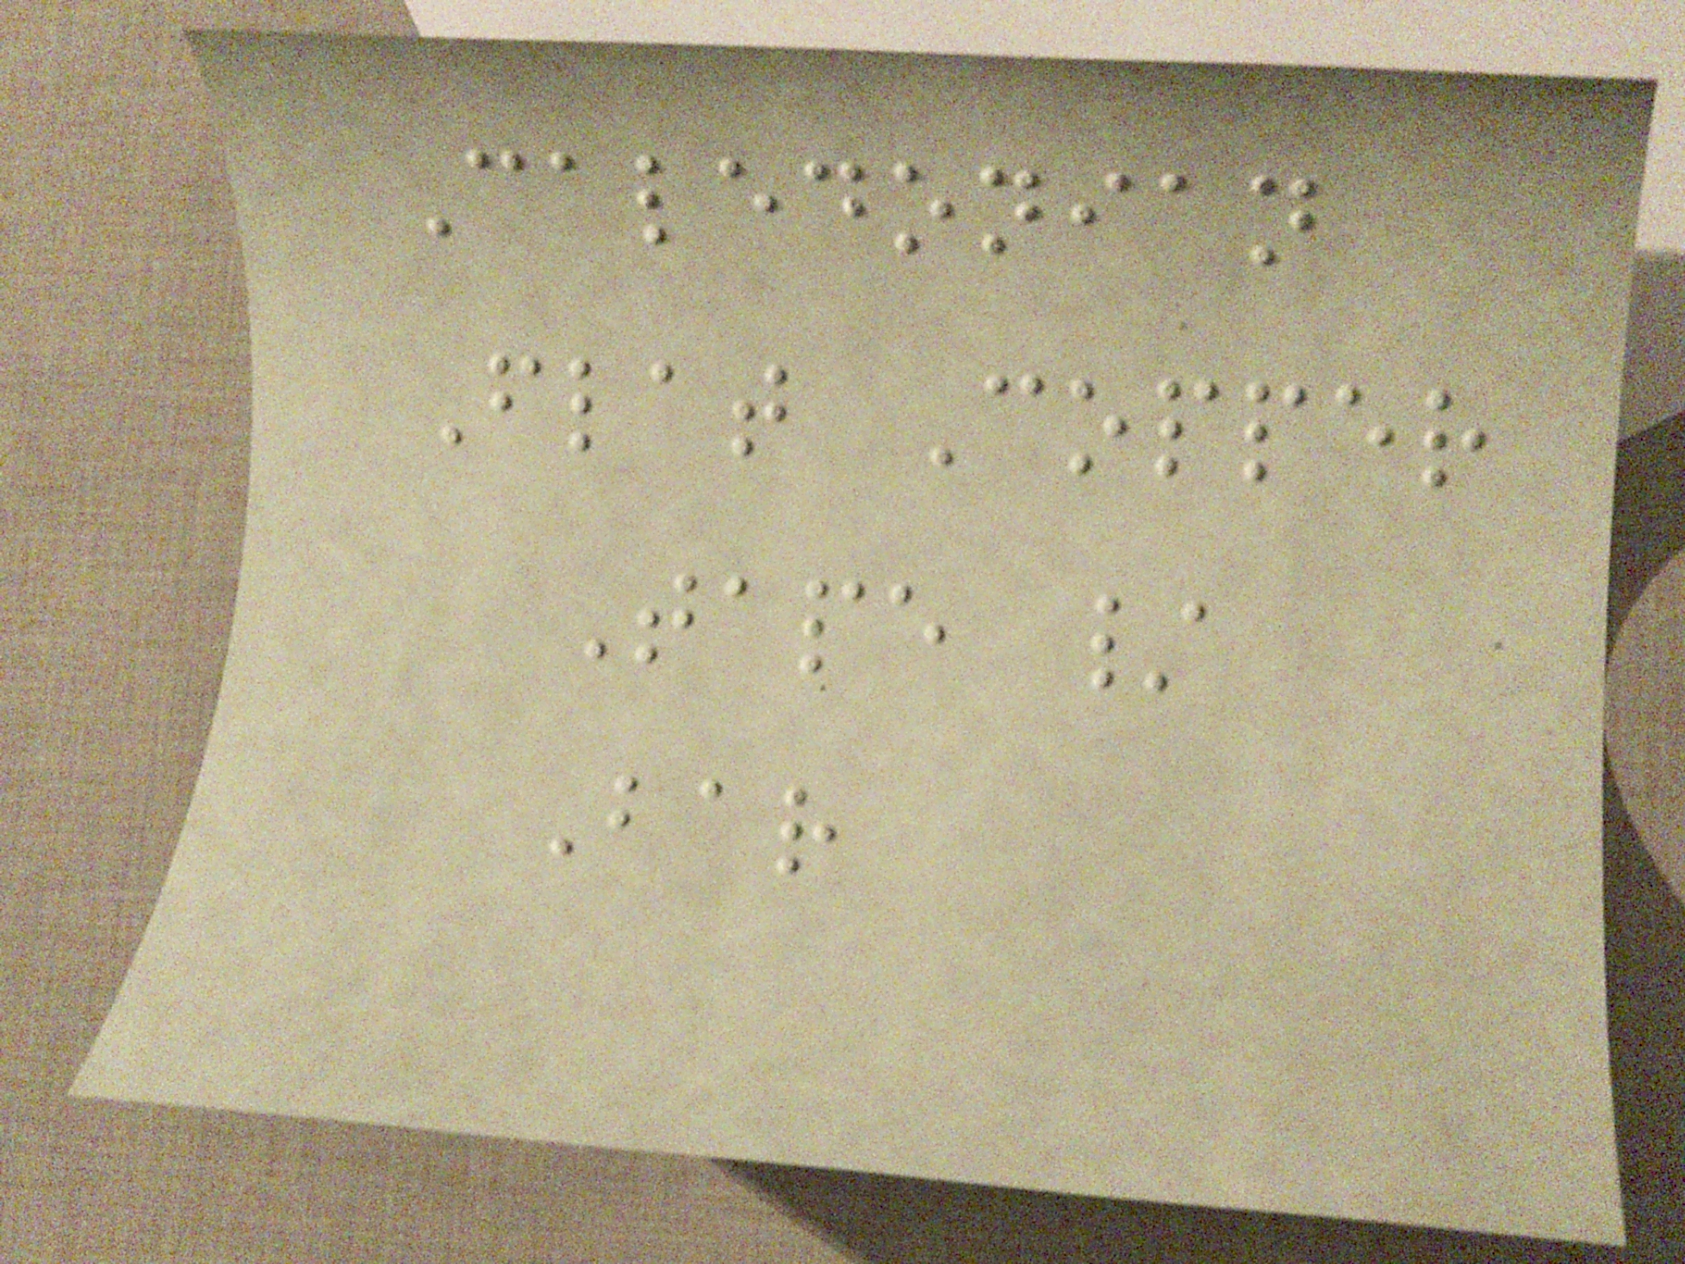Caledonian
Flat Copper
Tape /
Bar
